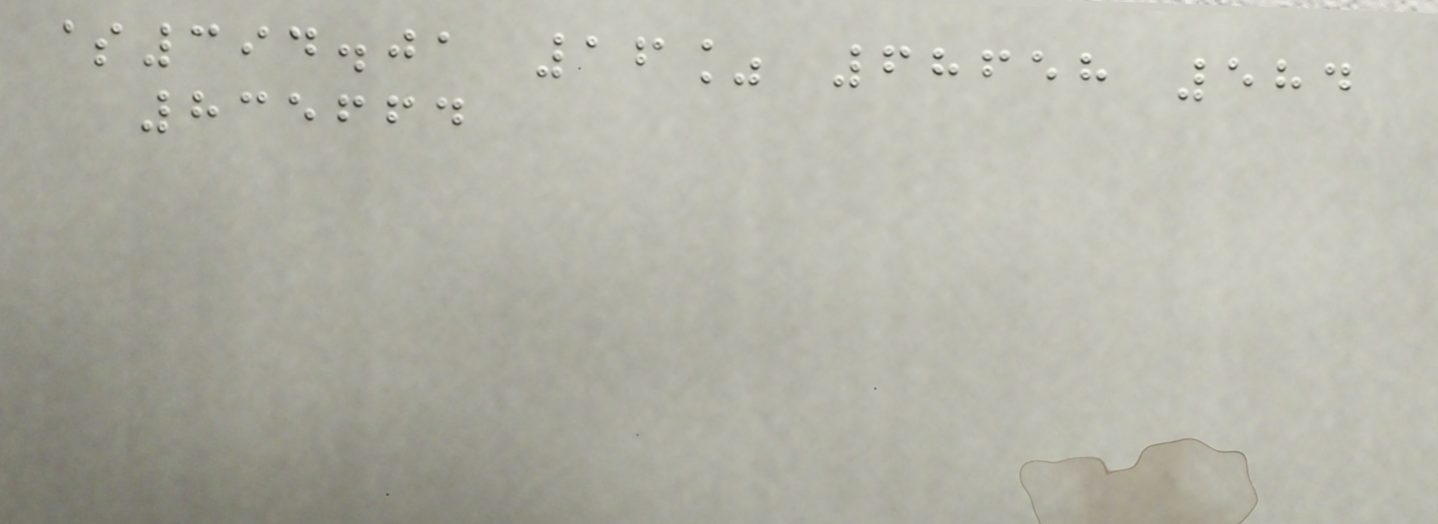$394.01 16% 68658 584
835664
